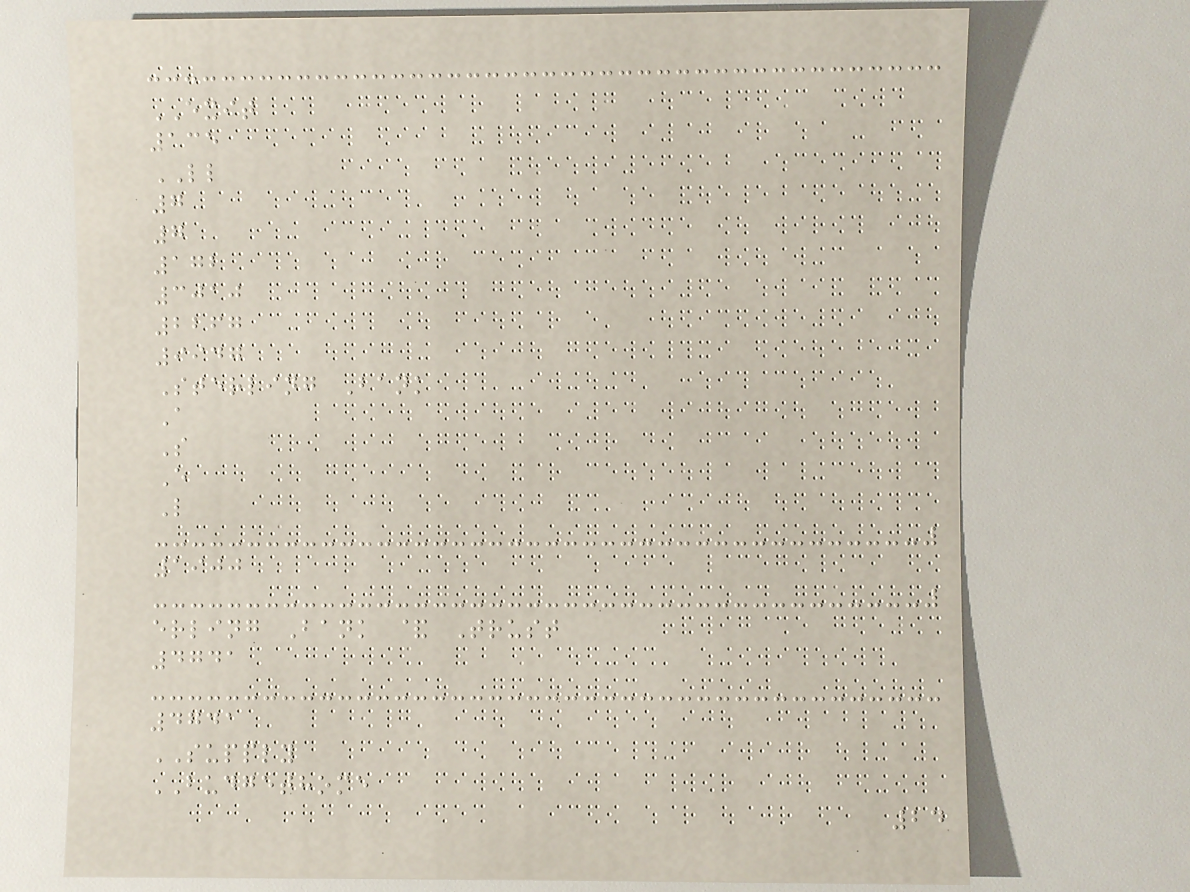EXIT
135
LL
7
7
172
3010
2267
9947
Sterling Bank
A
S
E
L
1900
erling Bank & Trust
4741
4741
SUPPLY
BUDGETHOME
24
